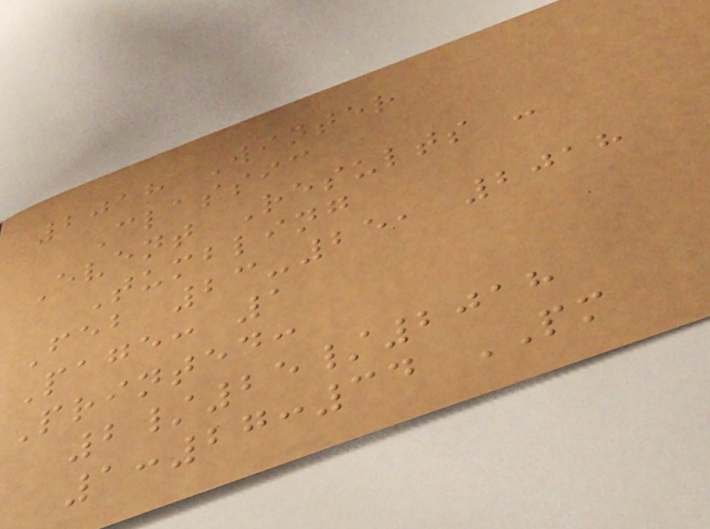2018 Winter
Classic
Event Results -
Tumbling
Feb 23-25, 2018
Page: 1
Printed:
2/25/2018
1:27:34 PM
